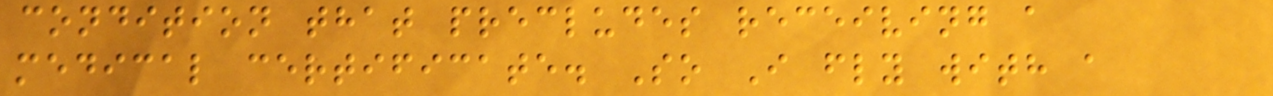condition that precludes receiving a
medical certificate. So I fly with a
